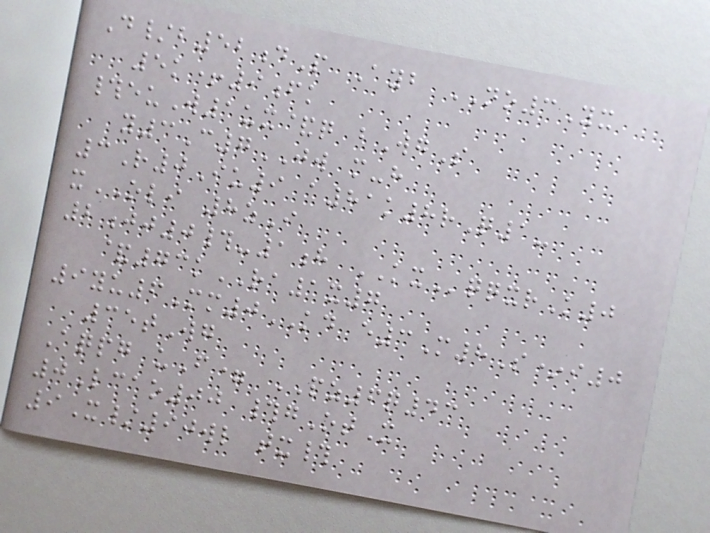D/b52dP Ayb NO3Yx
5k+9fk
#euW1ux&q bWgS
y3C7JW m-h
3R0Iu9 a81k8rQ1-
xOLI 8zI
2jj0#-1h KXqqxrK0
&73kRA1x7
9yu6Mm0KD e3M8S*i0
35tWg
Aqpg uF= PZ6q43
0Lcao00 #gOtX
9X/90wl tx#
